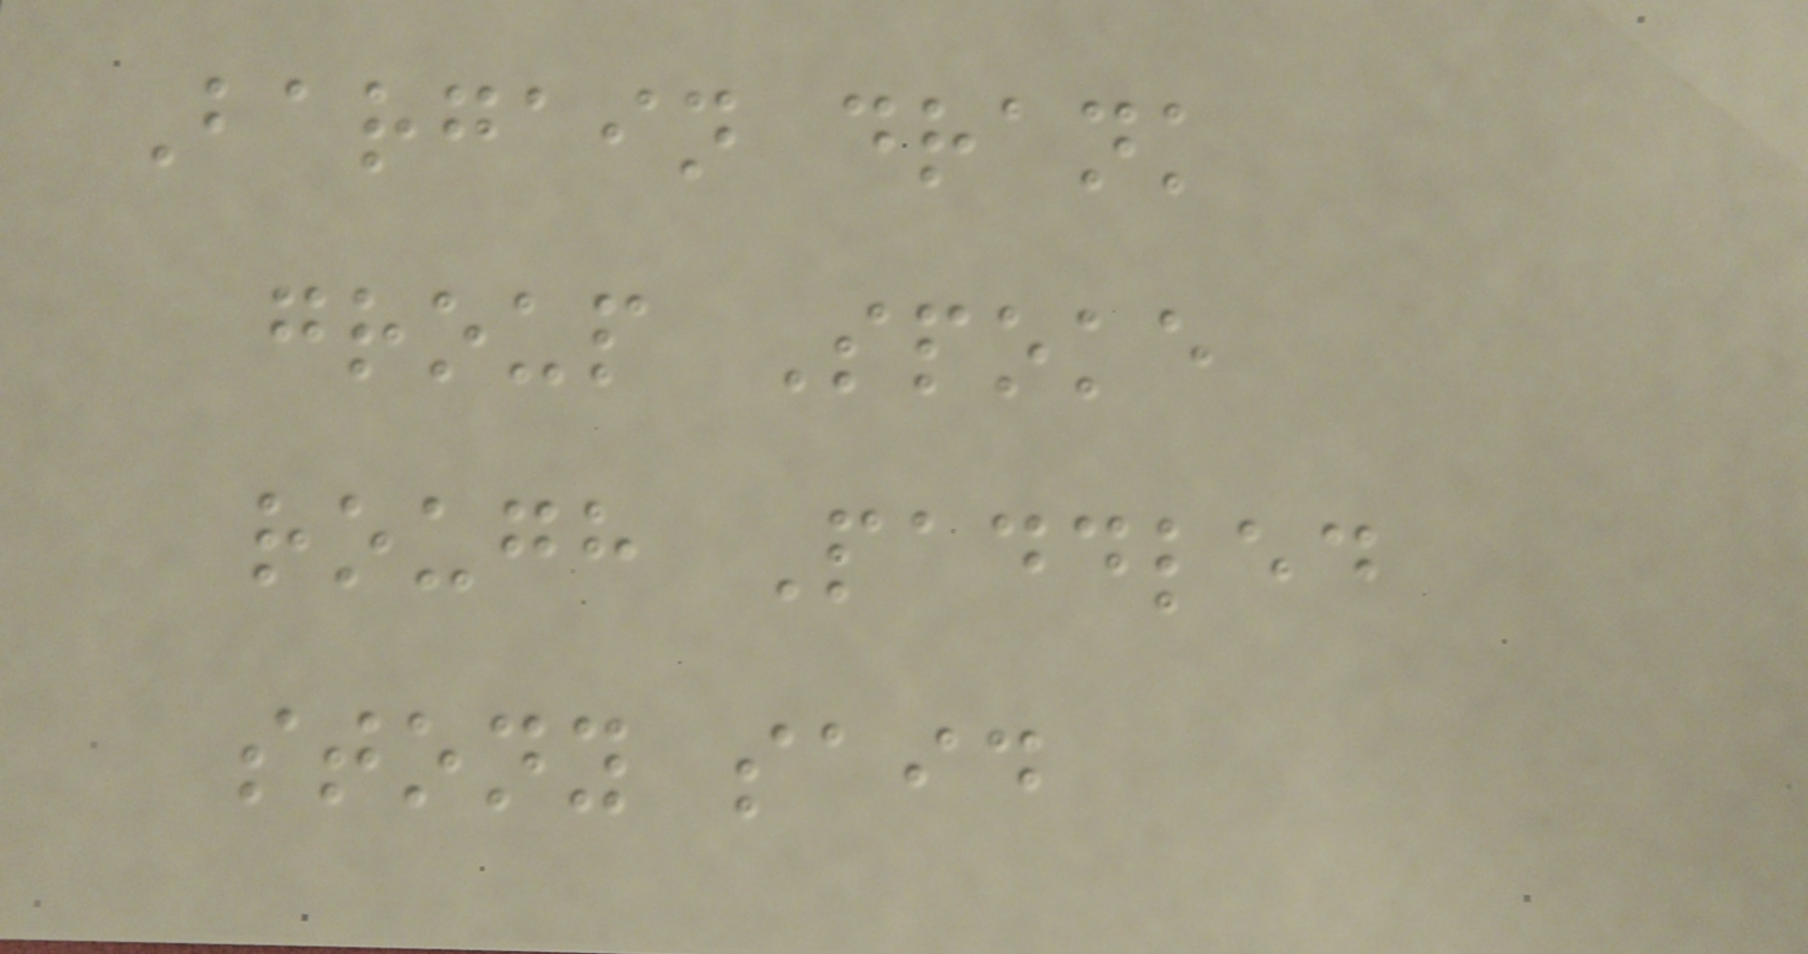Bargain drank
group Spoke
rough Paddled
stony said
